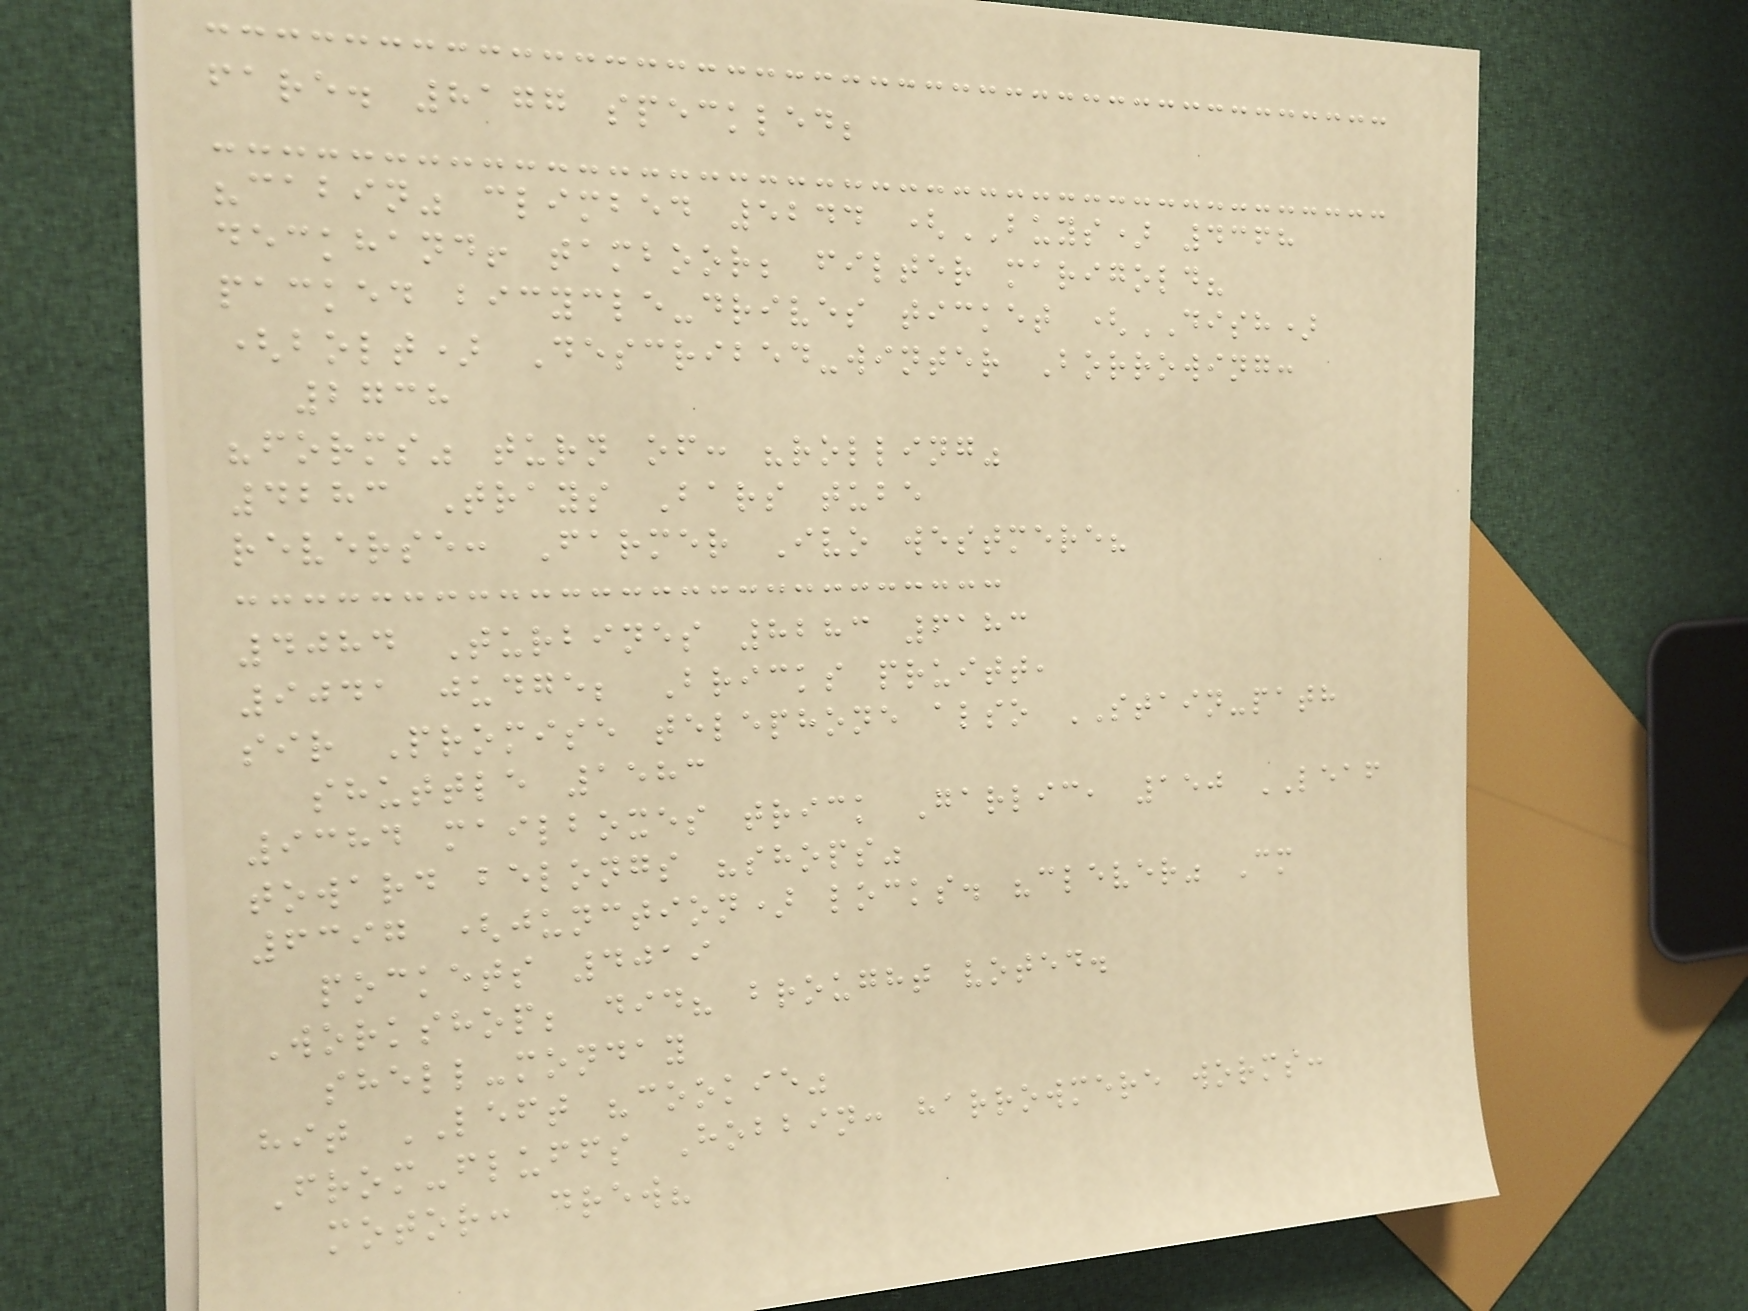fare. 8177 speckled;
"cabin" climbed 5244 (BUYS) 4368
deckhand! tamboor; filter marigold?
packed bicycle-drives ticket (DISH)
(bolt) Described-winter Borrowing:
2738
"forms" turn of: "rolling"
4283 Trays Bars tube
reverse: Farmer Ivo westmere?
4084 Turbines 8283 6183
9041 judge; Bricks pruitt,
sir Promise telephone also STAIN-path
shuttle 1583
9384 mailboxes trick Garlic, 150 LEAF
toward belongs "shops"
6397 (junction) locks. "clever" Cm
pockets 4019
Workshop; did? brought voted.
shell-monday
hit LEFT "cookie"
From-fluffs Hobbin: harrowmere worms:
motor: drew?
